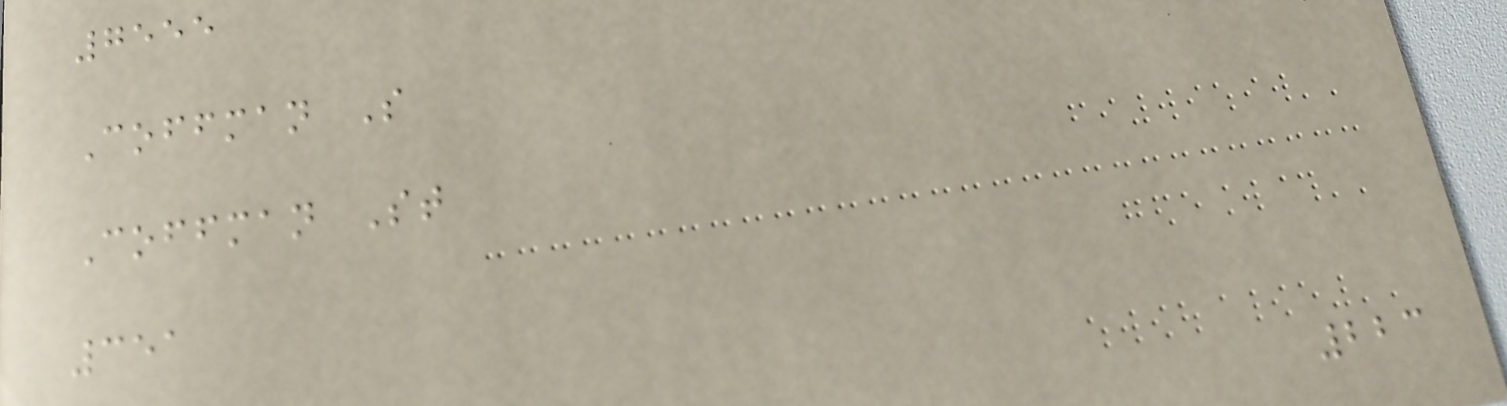7555
Coffman S
Coffman St
351
223
